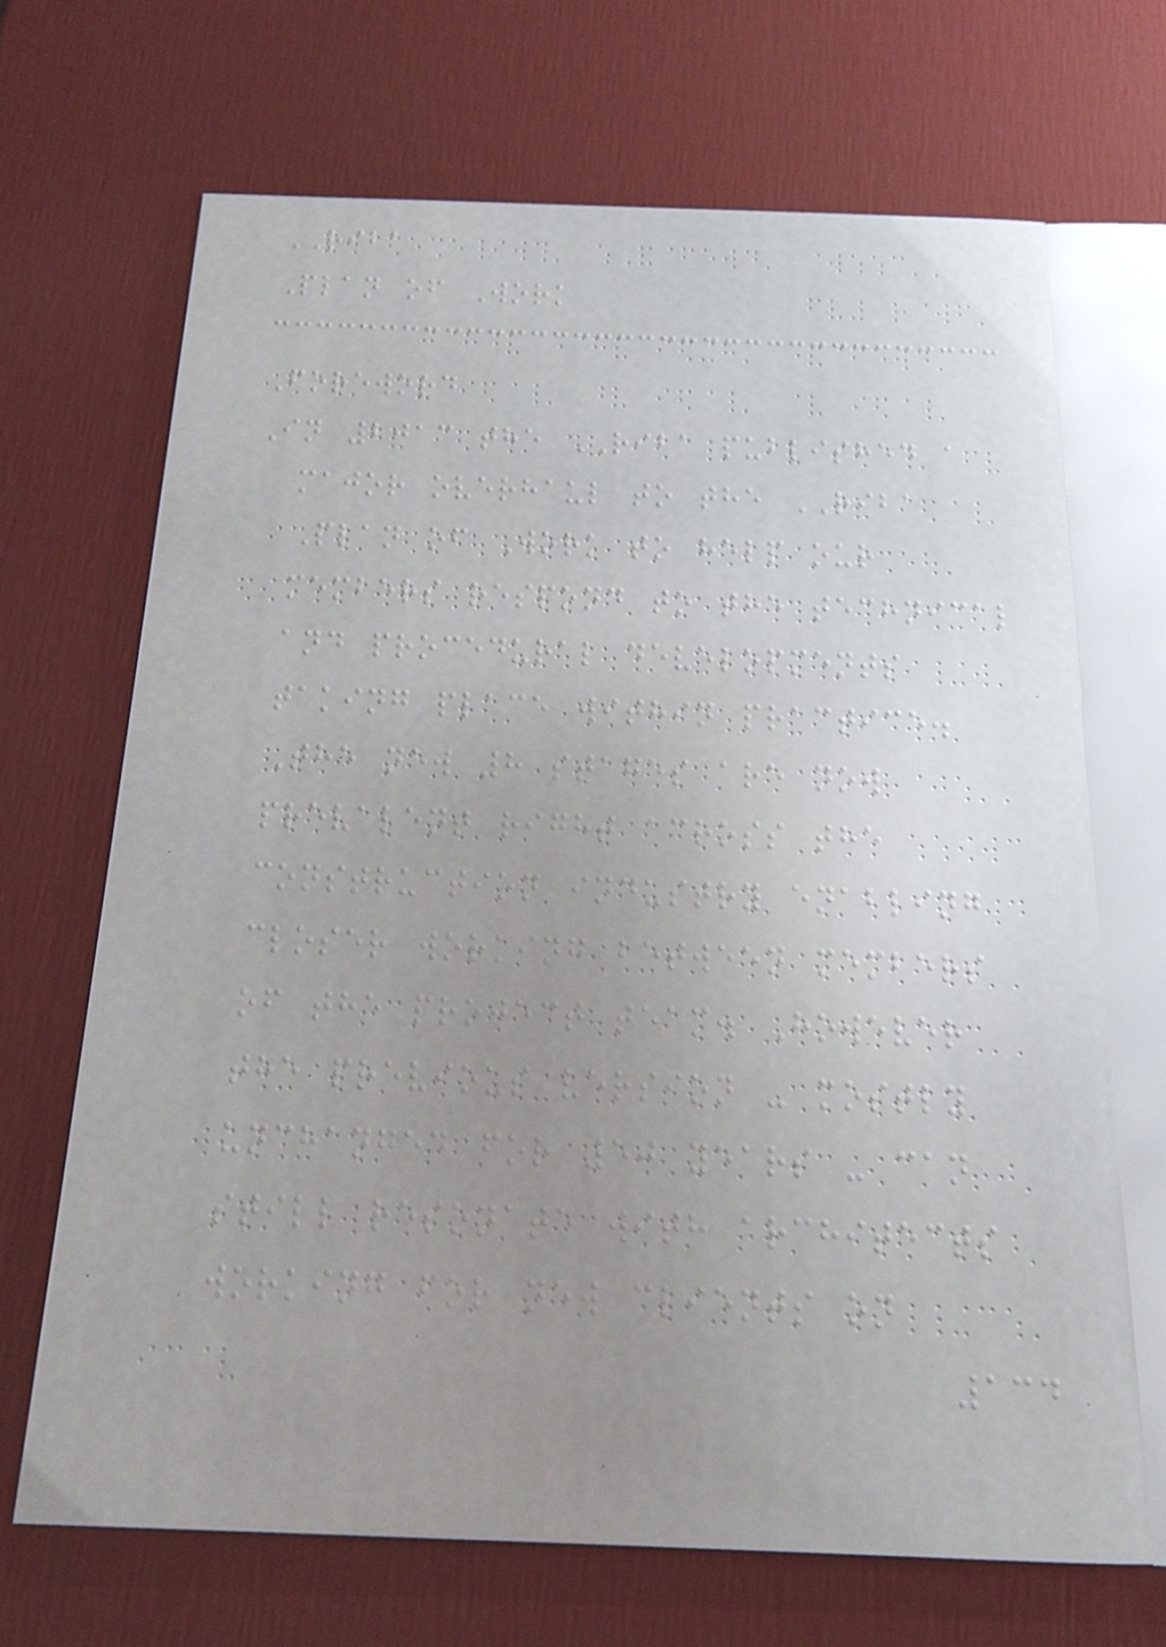RIBA
Plan of Work
Foreword
In 2013 the RIBA published a
major overhaul to the RIBA
Plan of Work to help our
members respond to the technical
and procedural developments
taking place within practice.
The new 8 stages are now
prevalent right across the
construction industry enabling
closer working between members
of the project team. However
the previous version - mostly
unchanged for 50 years - can
still resonate with architects
working for new clients on
134
